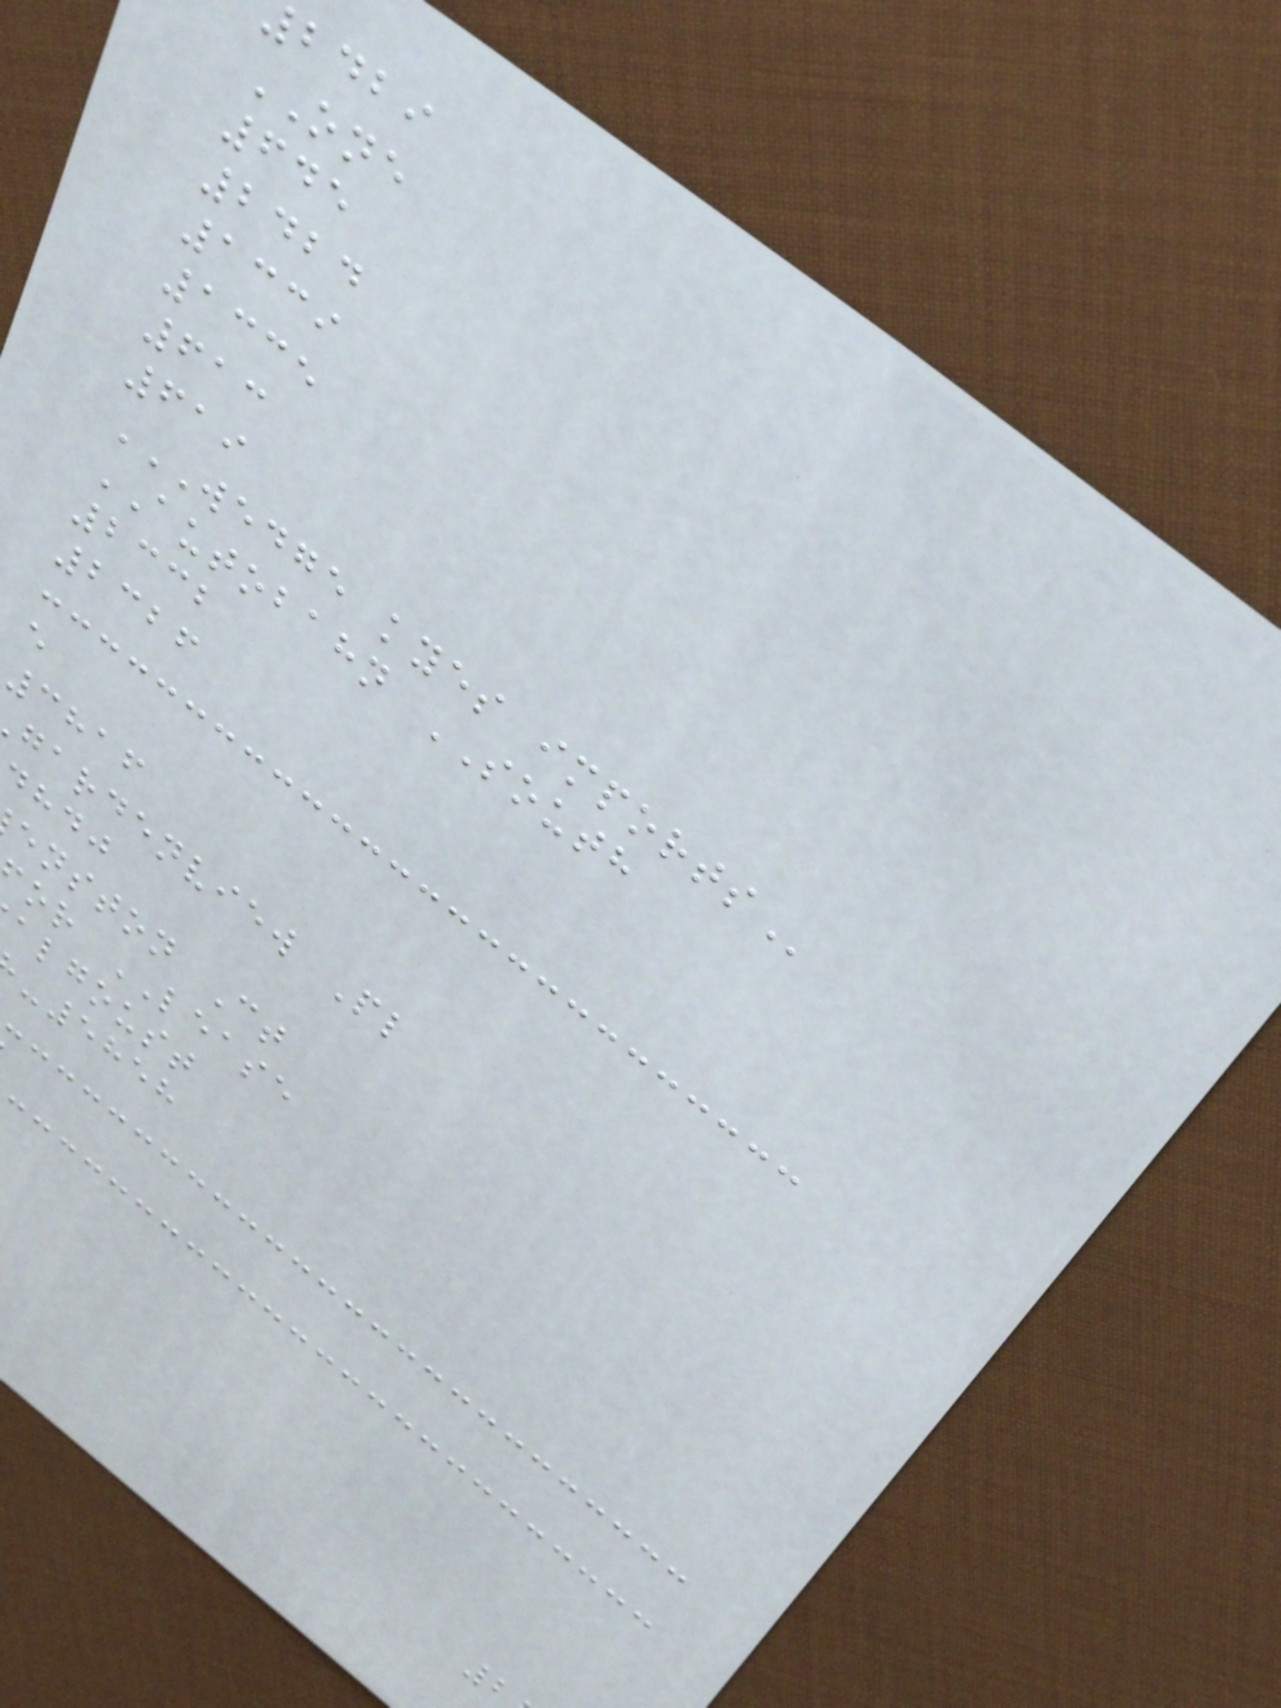bdbi
ONE
645
2424
1339
1335
613
619
WEDGE KYES IMPORTS
AUTOBAHN SOUTH
2332
2326
e
3816
gardenview Pl
dhdj
enston Ct
or LEASE
algoust
-5858
